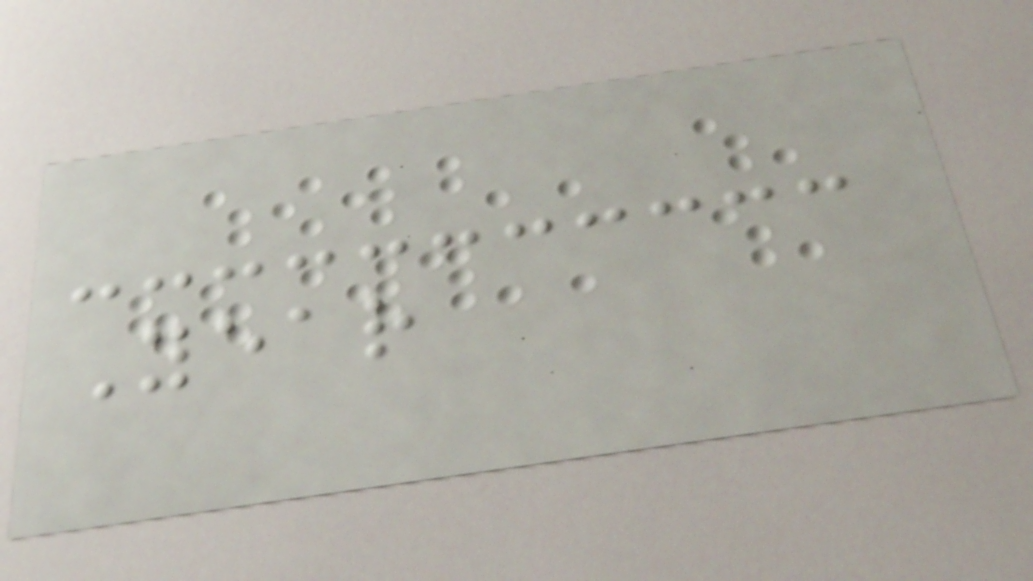Year
